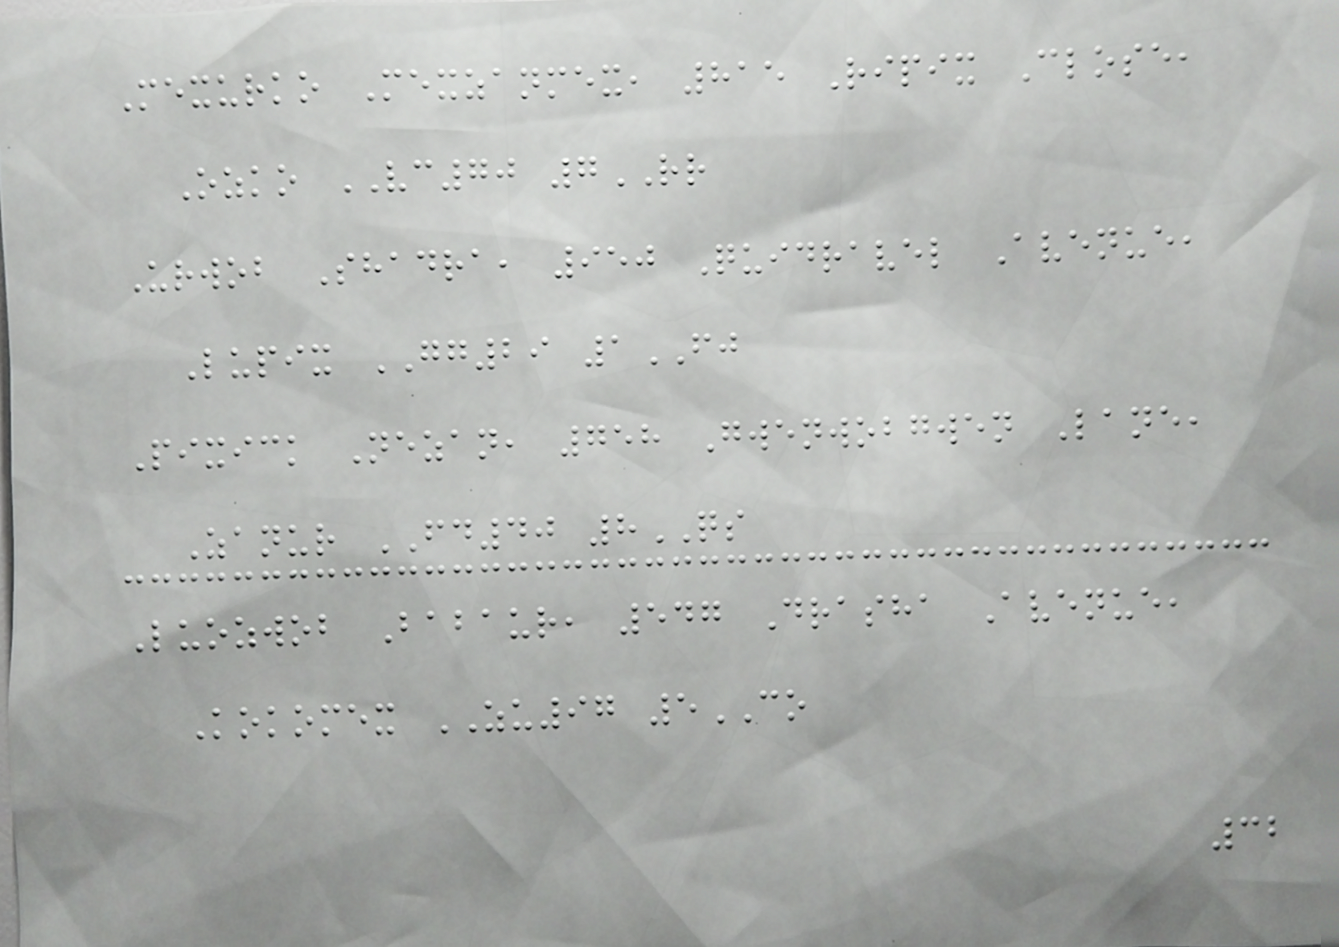Mexurko Mexzanmex, 815 Ripix Close,
Ozko VC70 7RR
Urwob Shadra, 950 Quidravel Avenue,
Lupix GG29 1FJ
Pixick Nezan, 758 Gwenwobgwen Lane,
Zanur FD40 8QS
Luozwob Babaur, 547 Drasha Avenue,
Kokomex ZU97 5CO
32
